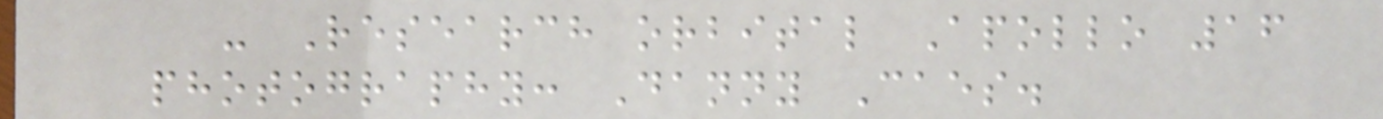- Research orbital Apollo 16
photography: Danny Caes.
